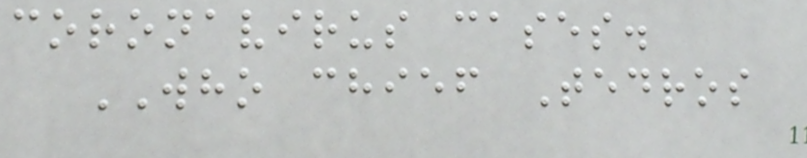coronavirus cases.
WHO chief Tedros
